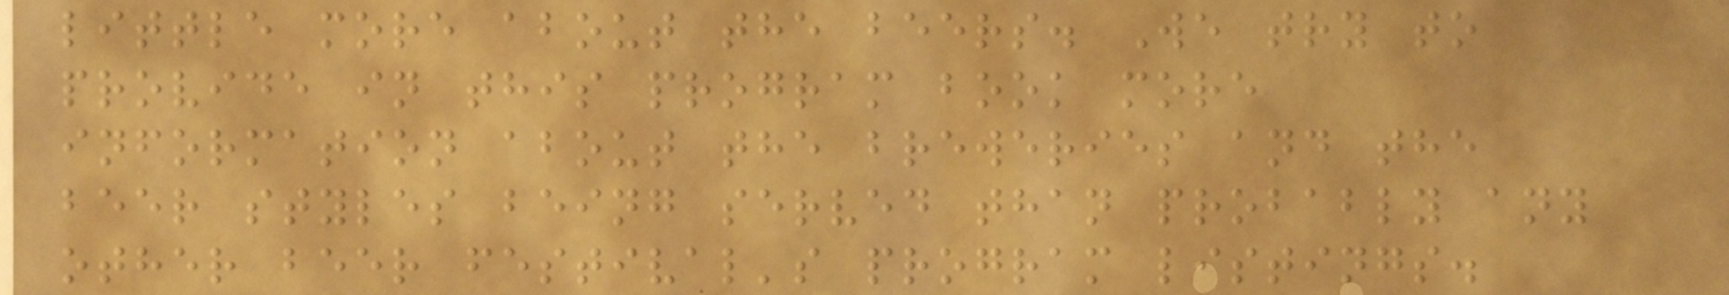little more about the beers. We try to
provide in this program book more
information about the breweries and the
beer styles being served than probably any
other beer festival's program listings.
